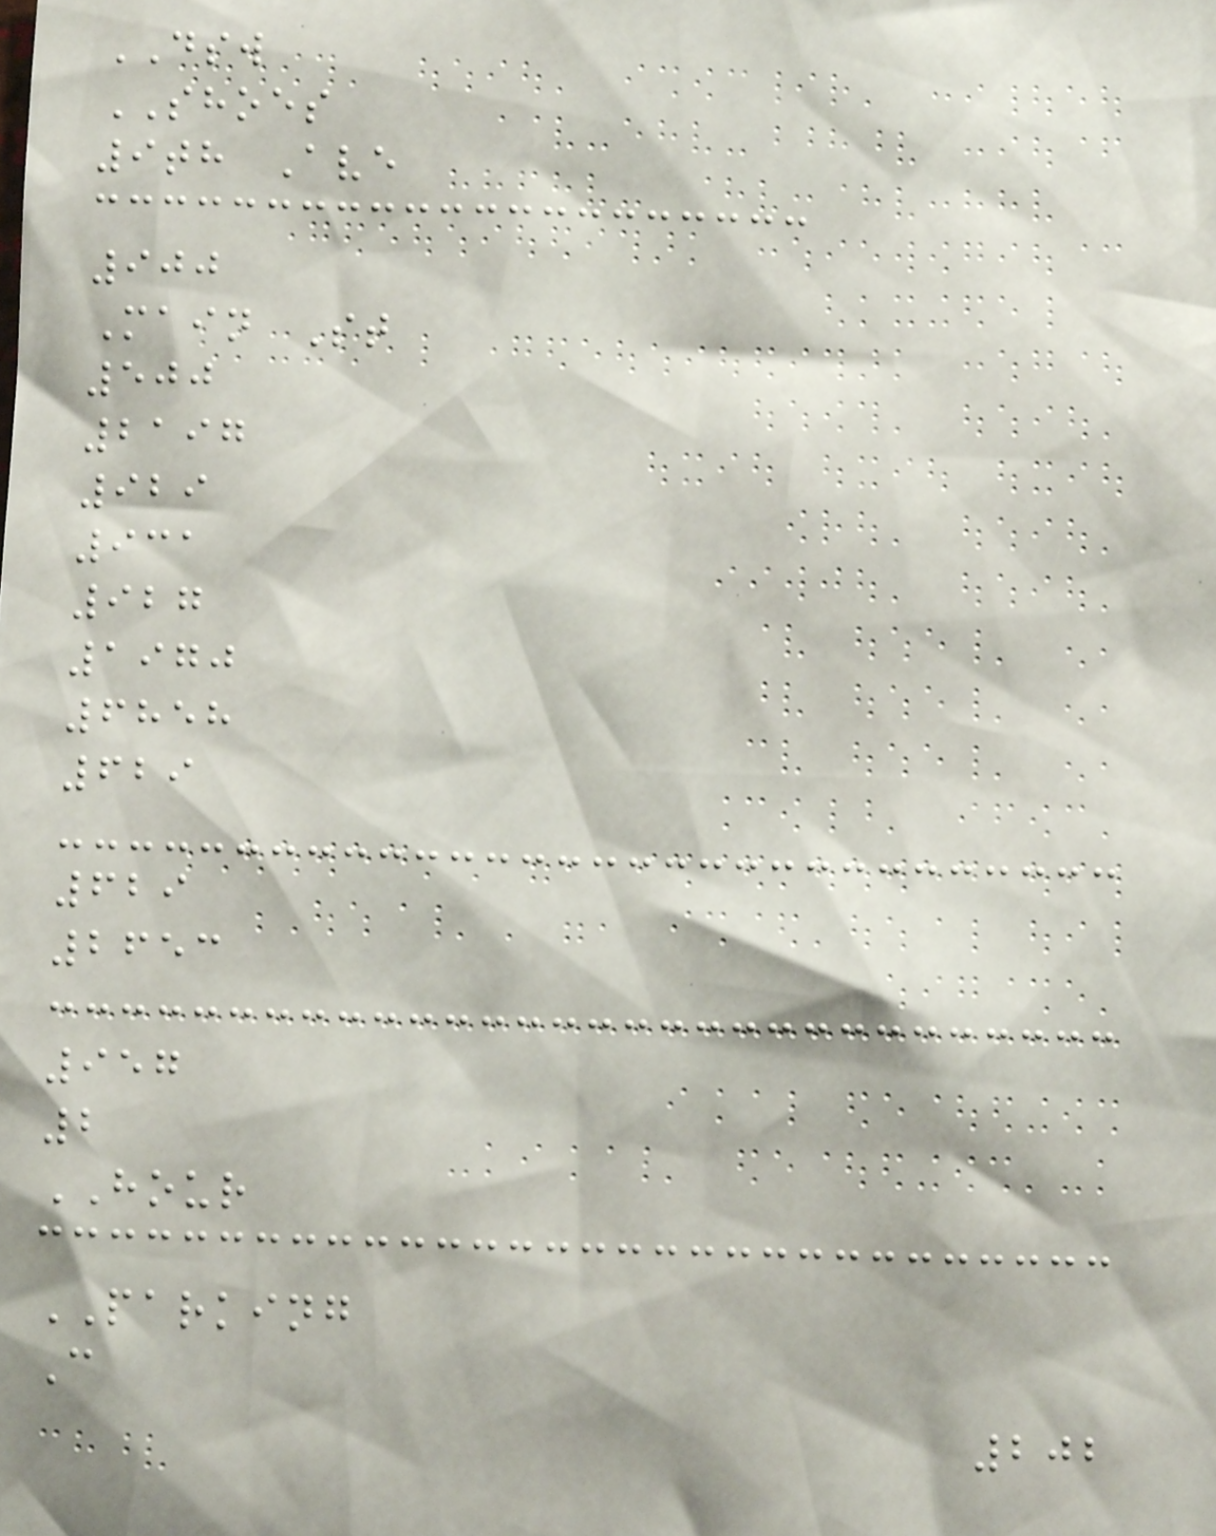DSW
SHOES
9th Ave
900
Main St
500
2197
929
931
927
1970
6858
629
629
2653
957
2
HOUR
PARKING
C
202
